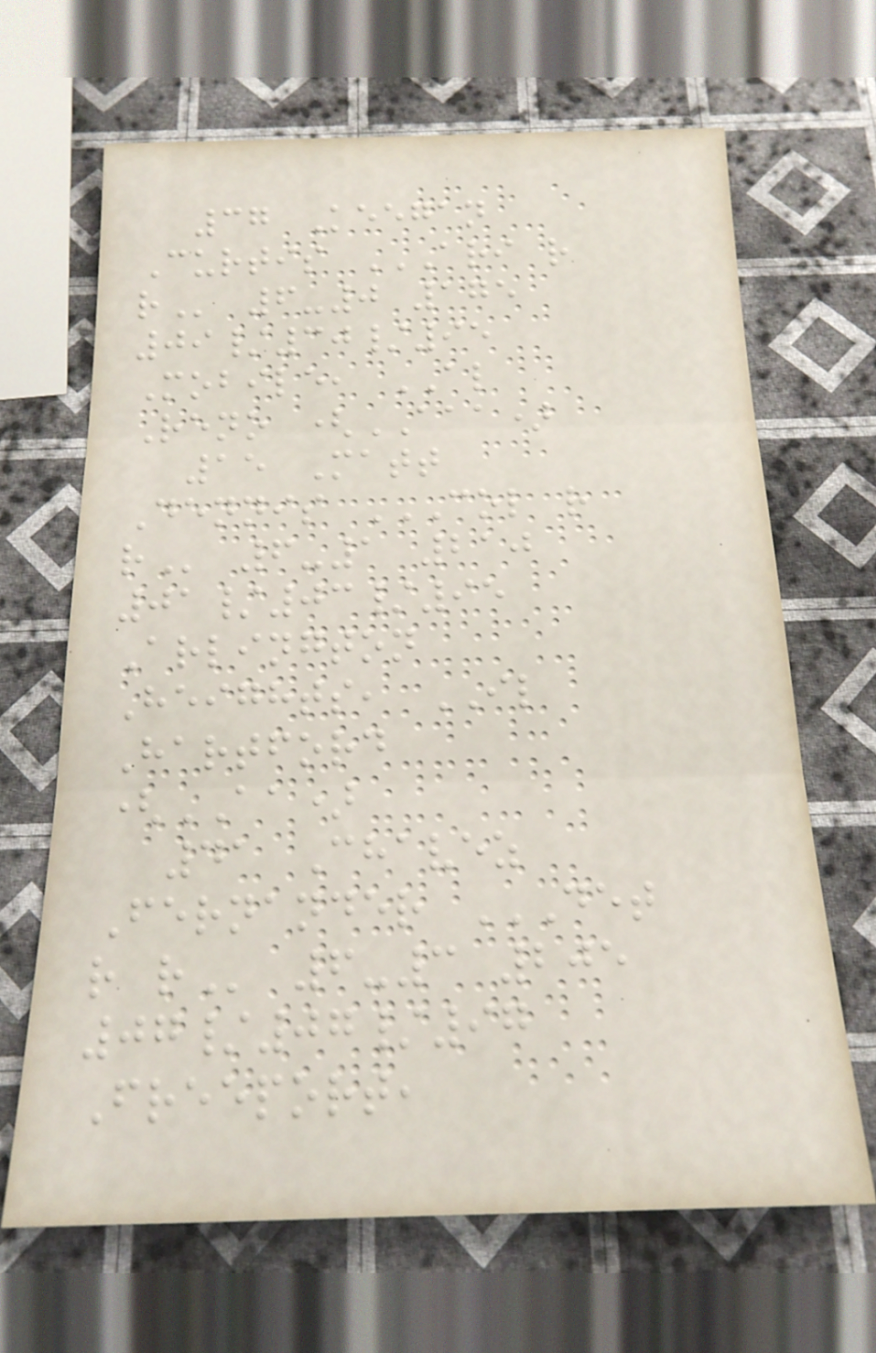37 Keegan
Curtis ARI R
R 6-0 175
09/30/95
Mobile, AL
Reno (AAA)
15 Matt
Dennis COL R
R 6-1 210
01/03/95
Arlington
Heights, IL
Hartford
(AA)
41 Chavez
Fernander DET
R R 6-3 205
07/07/97
Freeport,
